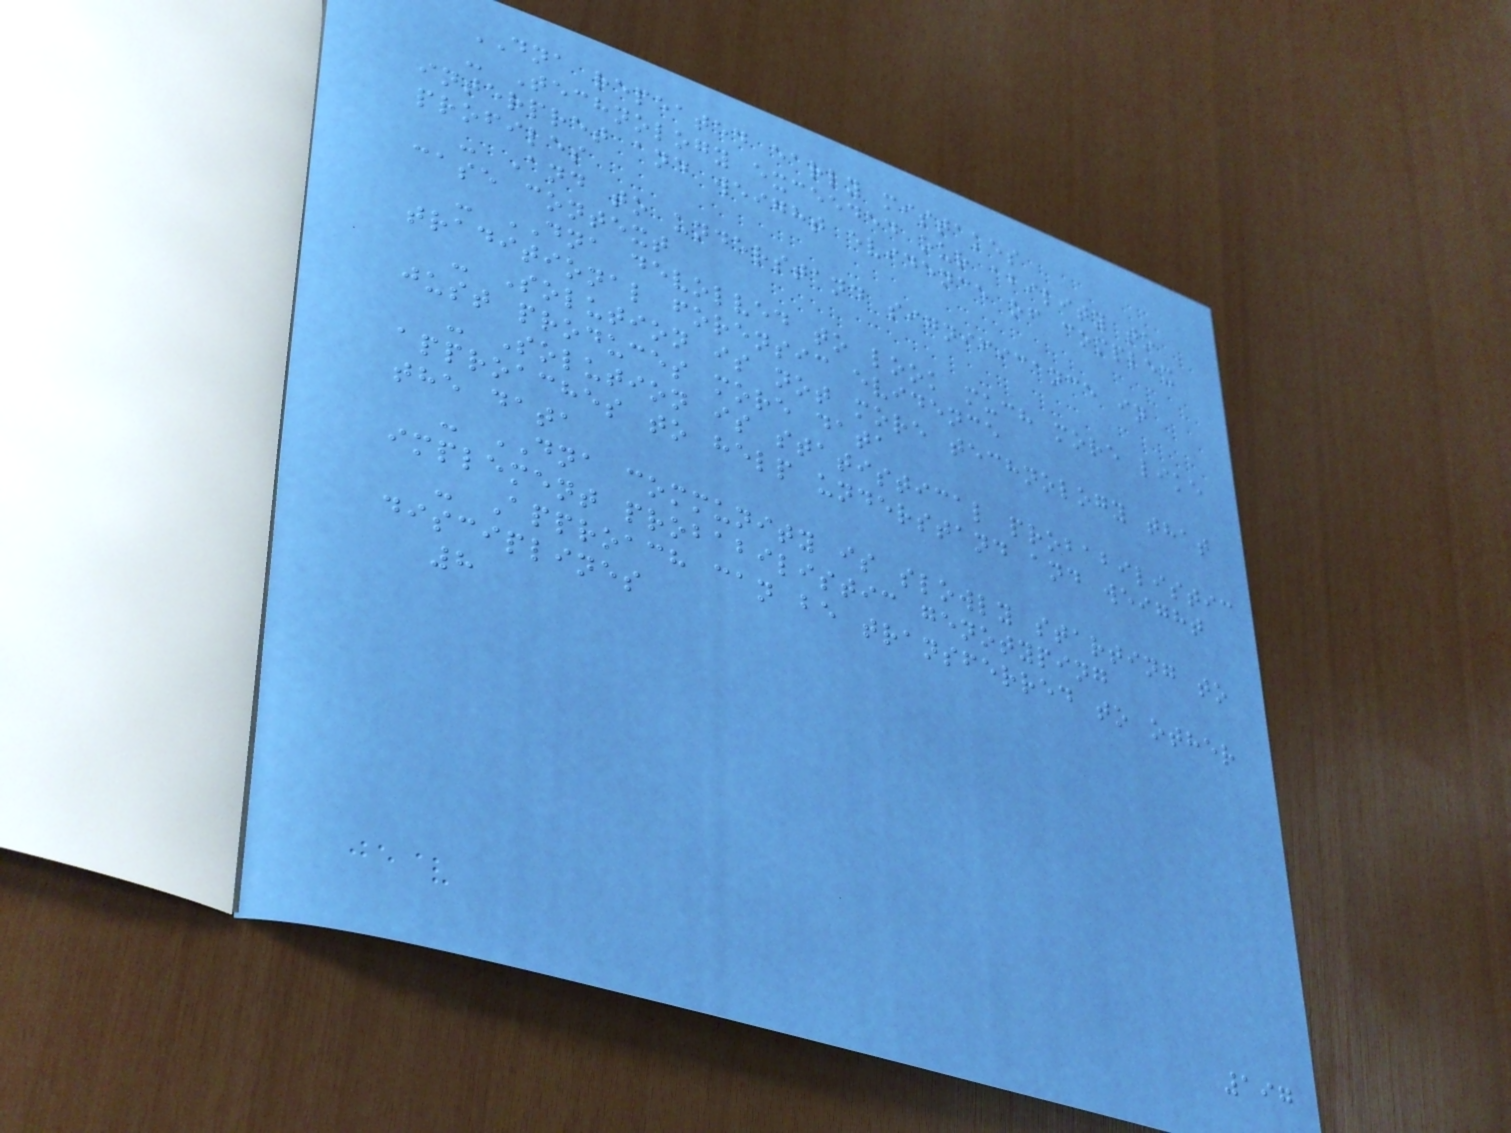DNA repeated early mistakes
- Technology exceeded our ability to
interpret and weight evidence of complex
profiles
- And to understand significance in
case context
- DNA devolved to look much more like
traditional forensic evidence
- Solution is not more technology that
just produces more data
- Solution is statistical probabilistic
approaches to help understand and weight
the data
- DNA community is slowly starting to
implement probabilistic genotyping
- Approach can be transferred to other
disciplines
8
197
